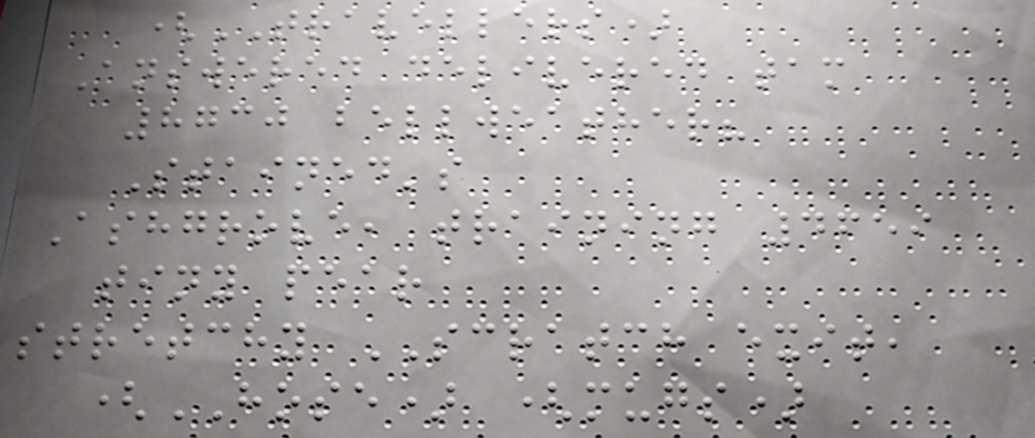(TRAVELLERS)
Answered delivered tam
8730 bellweather?
Stained's
Ashgrove, training 4659
tiny pear
stretchy SCRATCH exit,
(HOSE) (mugs)
